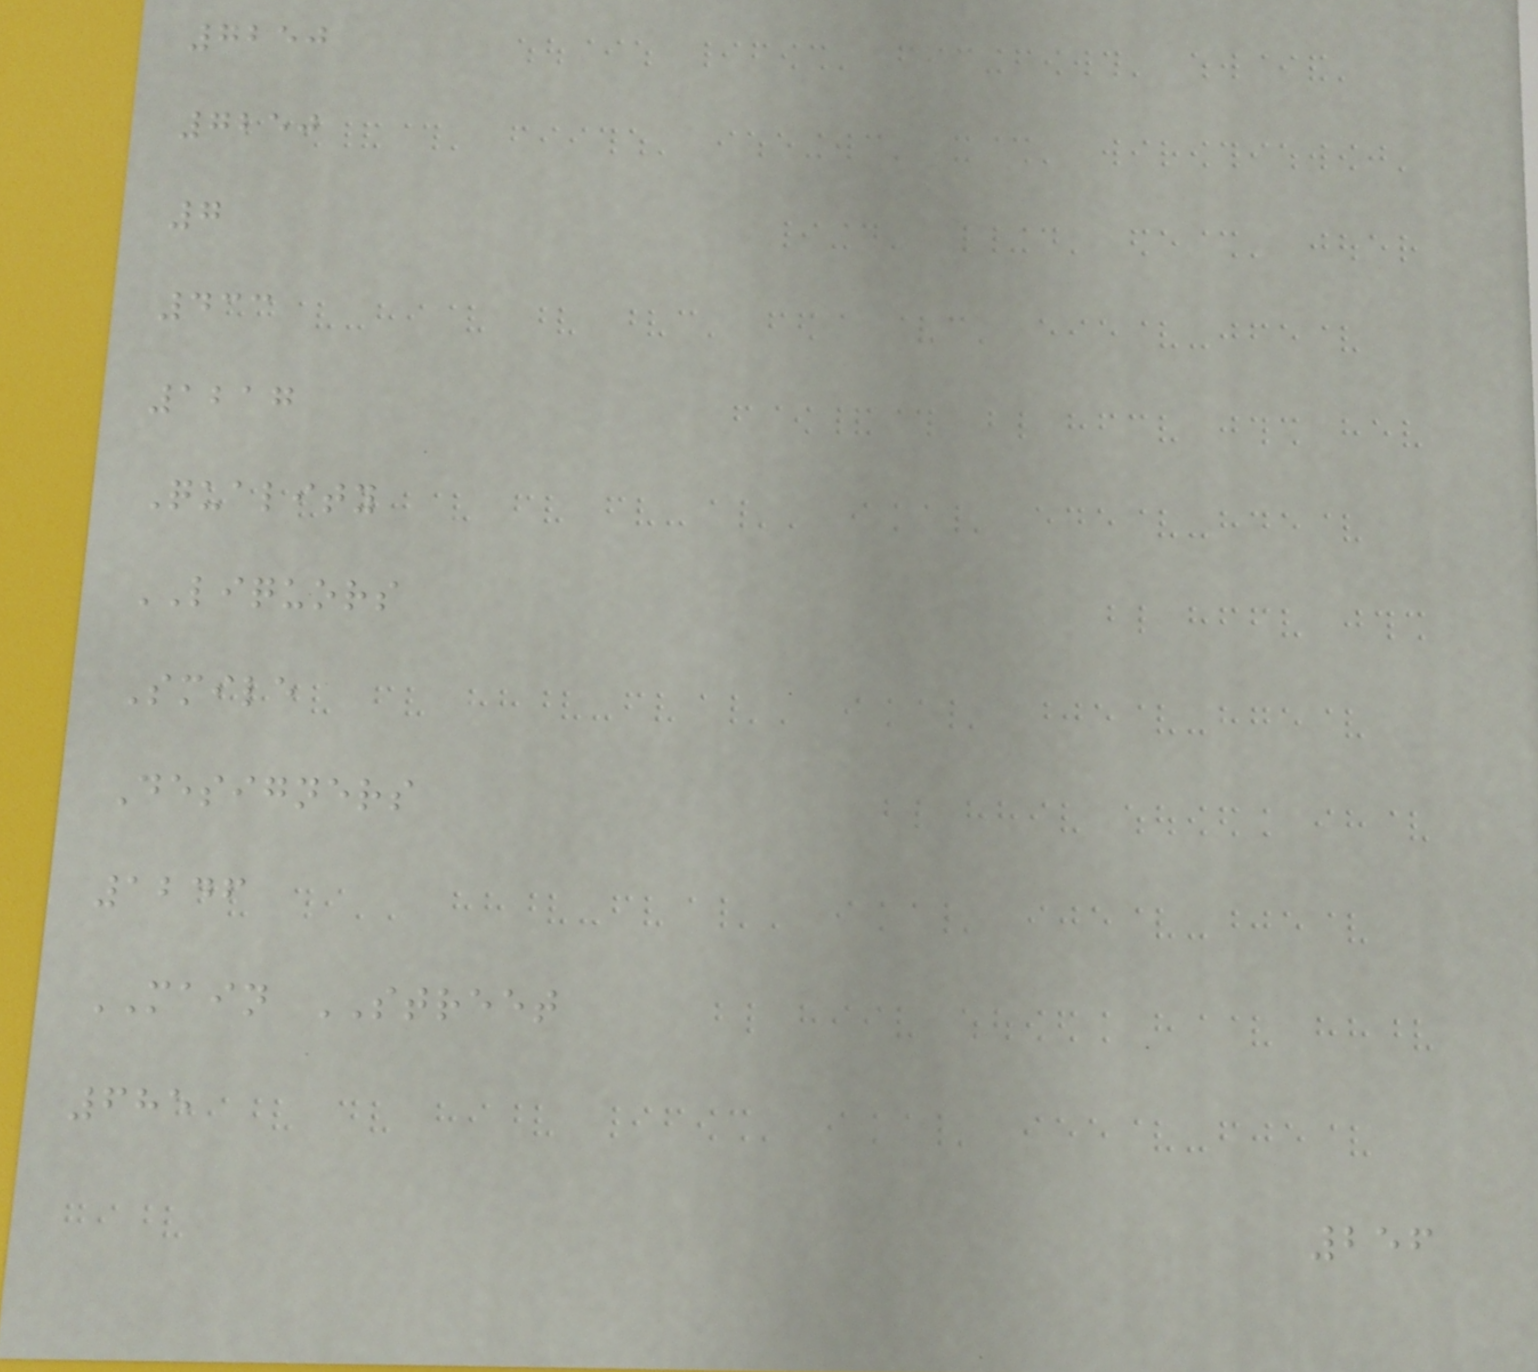7250
7250
7
433
1217
Quality
LIQUORS
Smile
Designers
1246
MAIN STREET
685
256
